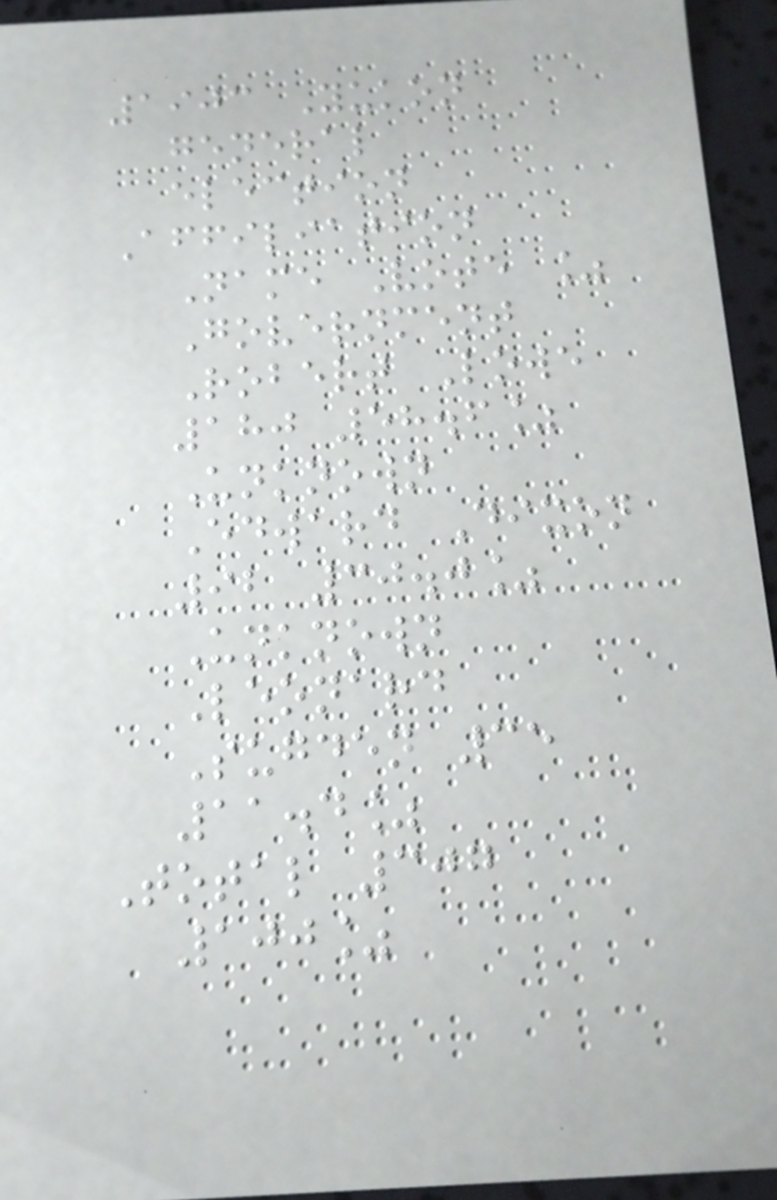1903 Yukon
general
election
Affiliation
Name Vote %
Government
Robert Lowe
180 58.6%
Unknown
Edward Dixon
92 30.0%
Unknown
Leonard
Sugden 35
11.4%
Total 307
100%
